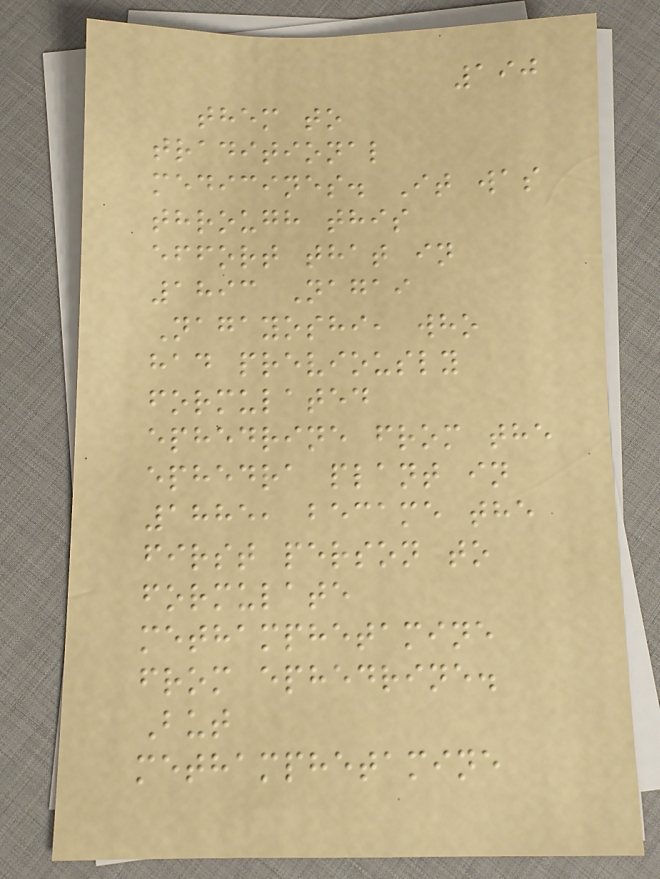190
them to
traditional
medicines. It was
through this
effort that in
1893 Nagai
Nagayoshi, who
had previously
formulated
ephedrine from the
ephedra plant in
1885, became the
first person to
formulate
methamphetamine
from ephedrine.
But
methamphetamine
